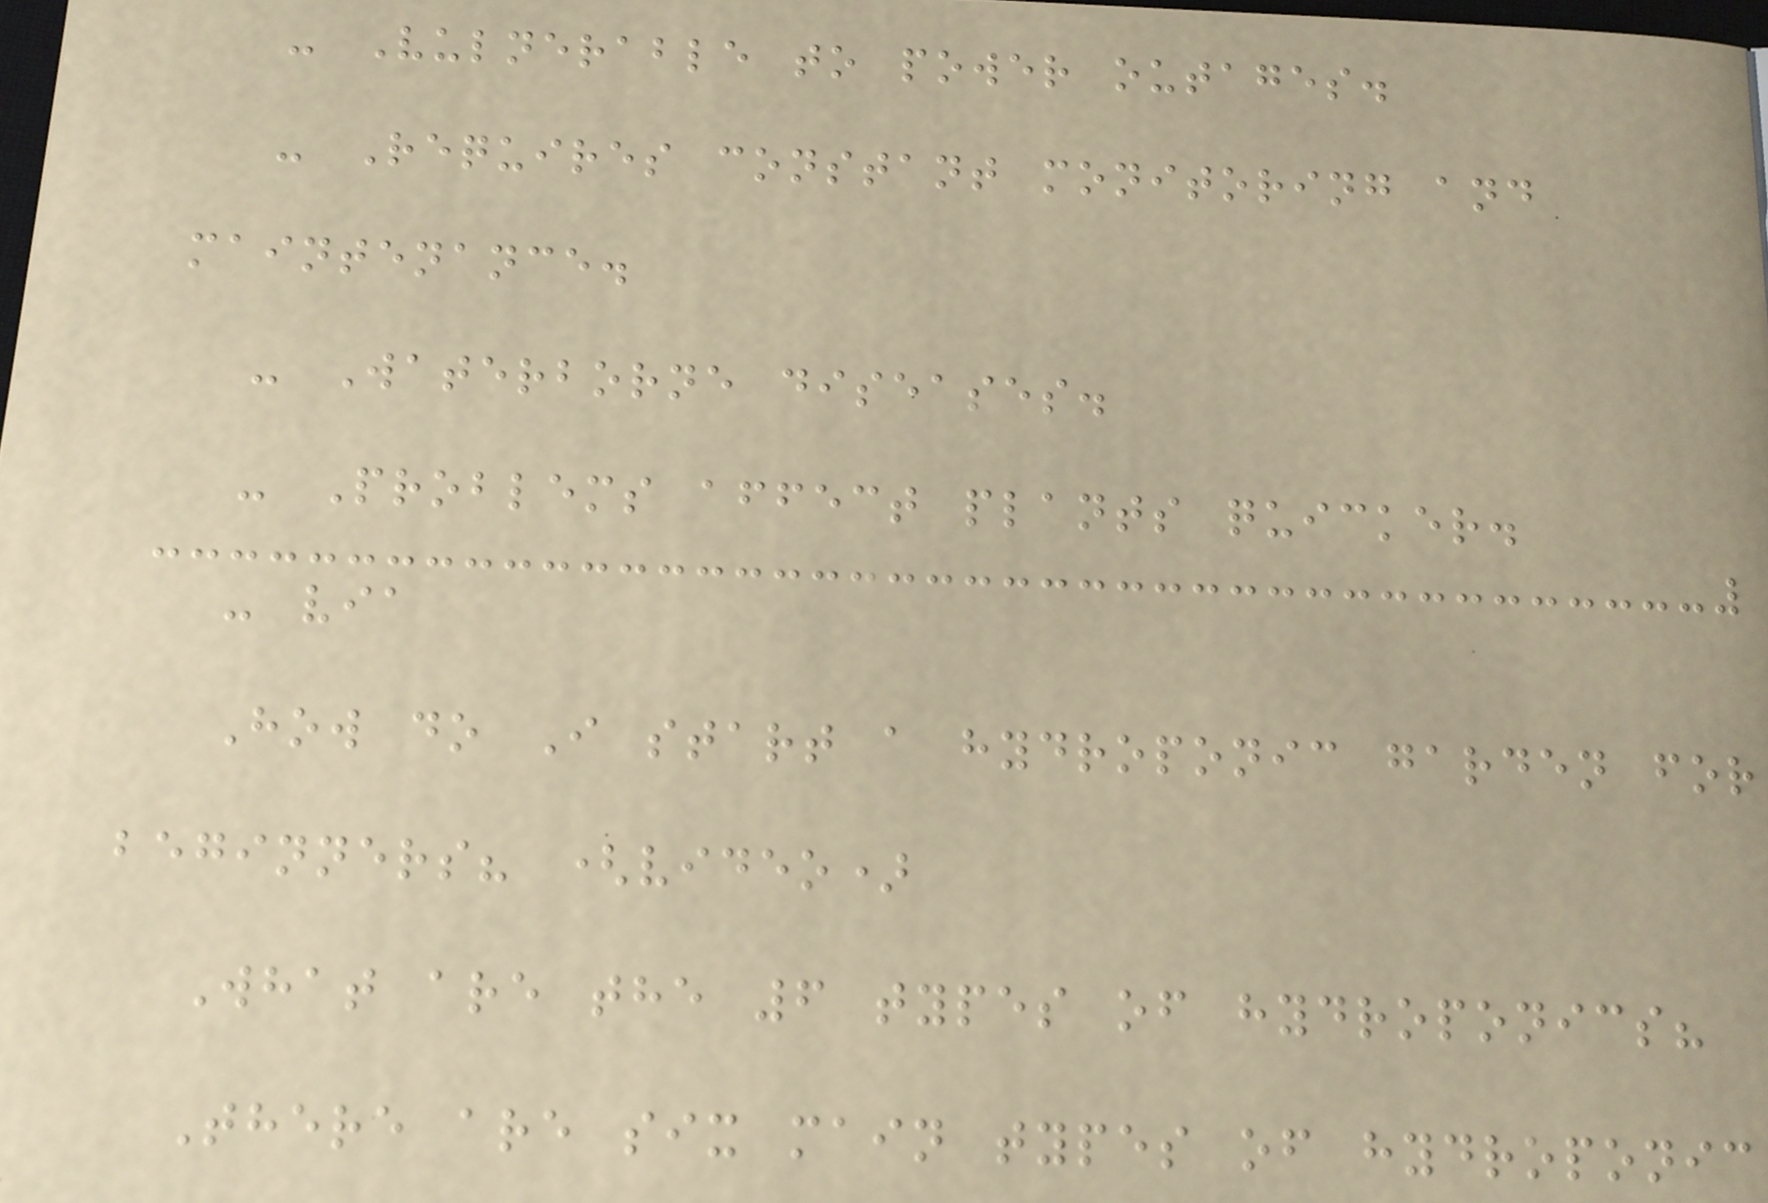- Vulnerable to power outages.
- Requires constant monitoring and
maintenance.
- Waterborne diseases.
- Problems affect plants quicker.
- via
How do I start a hydroponic garden for
beginners? (video)
What are the 6 types of hydroponics?
There are six main types of hydroponic
